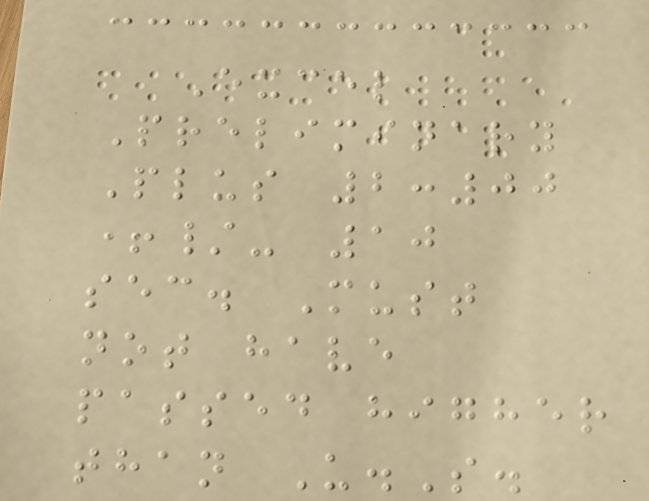Excel
Preliminary
Plus 2:00
+/- 10
sec. Must
not have
passed higher
than U.S.
